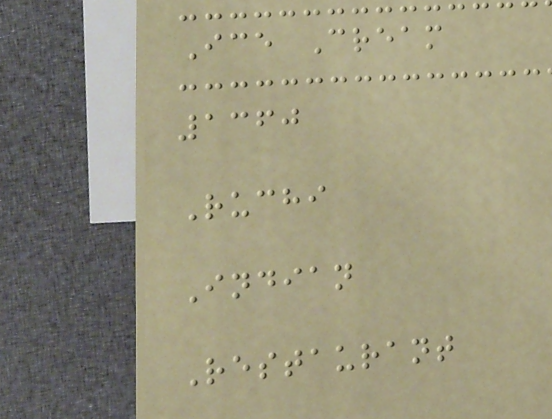Ice Cream
1360
Ruchi
Indian
Restaurant
